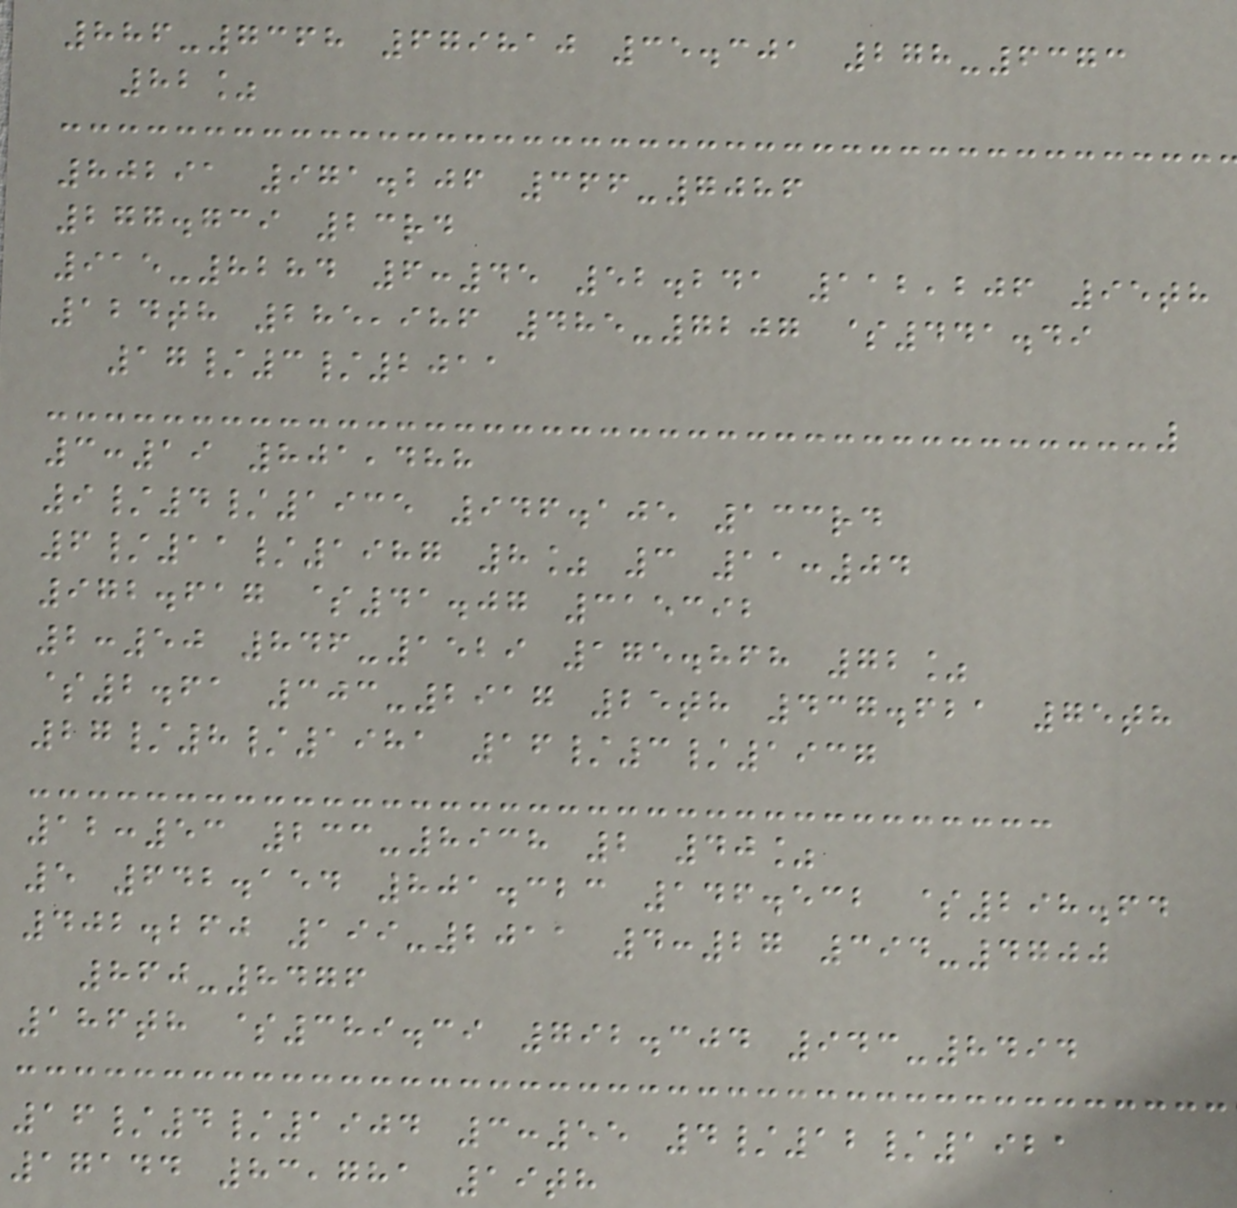886-7368 679810 35.301 278-6373
82%
80291 971.206 366-7086
277.739 23rd
915-8284 6:45 52.241 112,206 95th
124th 285,986 485-7207 $441.49
17/3/2011
3:19 801,488
9/4/1935 946.105 133rd
6/11/1987 8% 3 11:04
972.617 $41.07 315392
2:50 846-1529 175.868 72%
$2.61 303-2917 25th 437.621 75th
27/8/1981 16/3/1937
12:53 233-8938 2 40%
5 642.154 801.323 146.532 $298.64
402.260 199-2011 4:27 394-4700
860-8476
186th $389.39 792.304 943-8494
16/4/1904 3:55 4/12/1921
17144 83,781 19th
